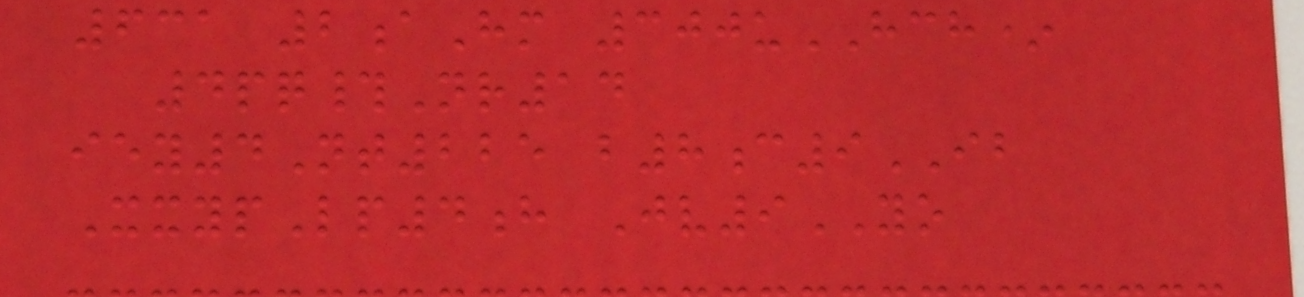631 2aHm 300uHCH*
4pq#Nr14
iey4Nt225 b8c9IB
XxypLp4h Jv9YO
